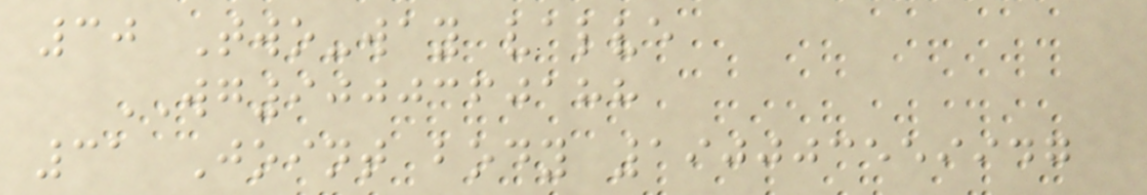30 Two-way valve
WG9000360188
31 Joint body 190003559947
